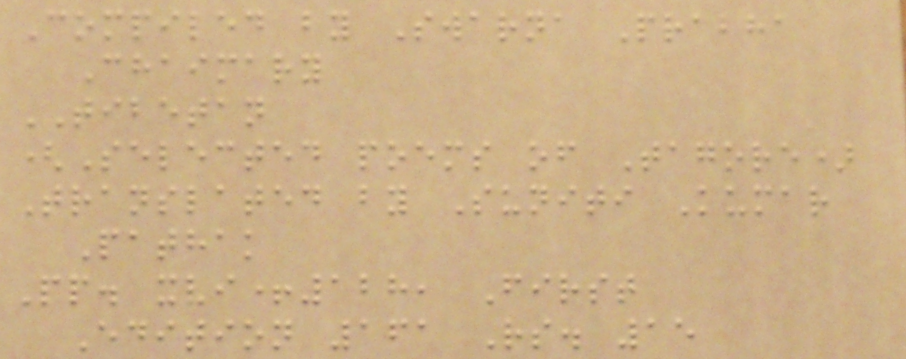Compiled by Swarna Prabha
Chaimary
TIBETAN
(Selected poems of Tagore)
Translated by Suniti Kumar
Pathak
Pp. xvi+128, First
Edition 161 Rs. 15
